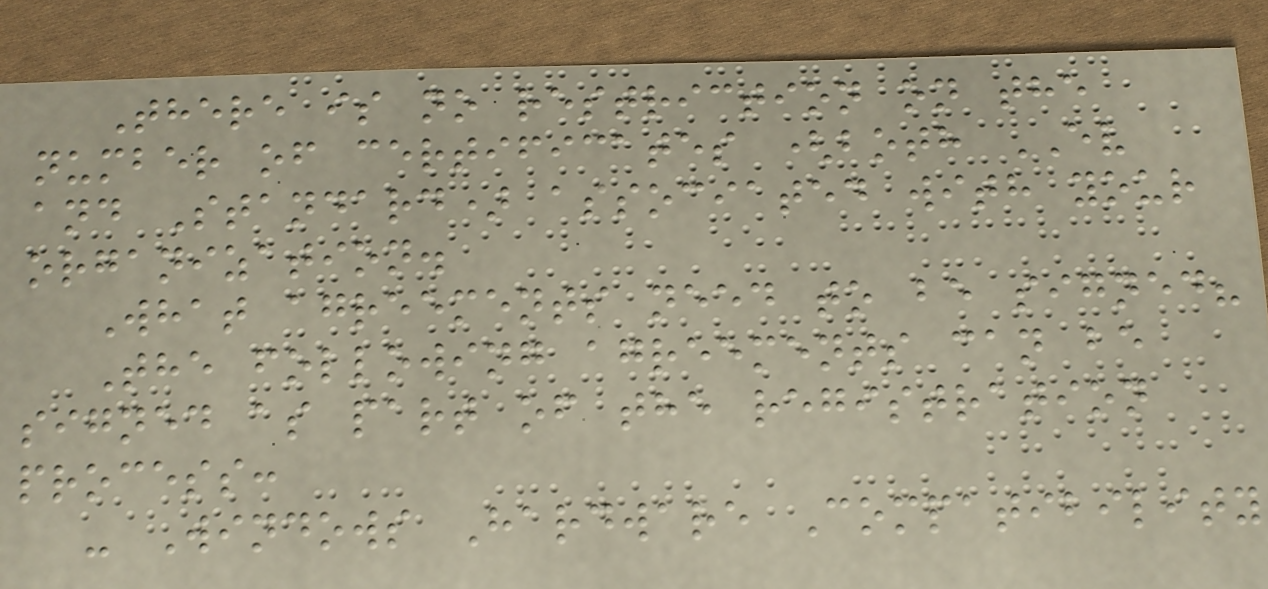There is no restriction on the
number of certificates (both EV
and Standard) associated with your
organization.
What agreements need to be signed?
The following agreements can be
signed as part of the registration
process:
- Windows Hardware Compatibility
